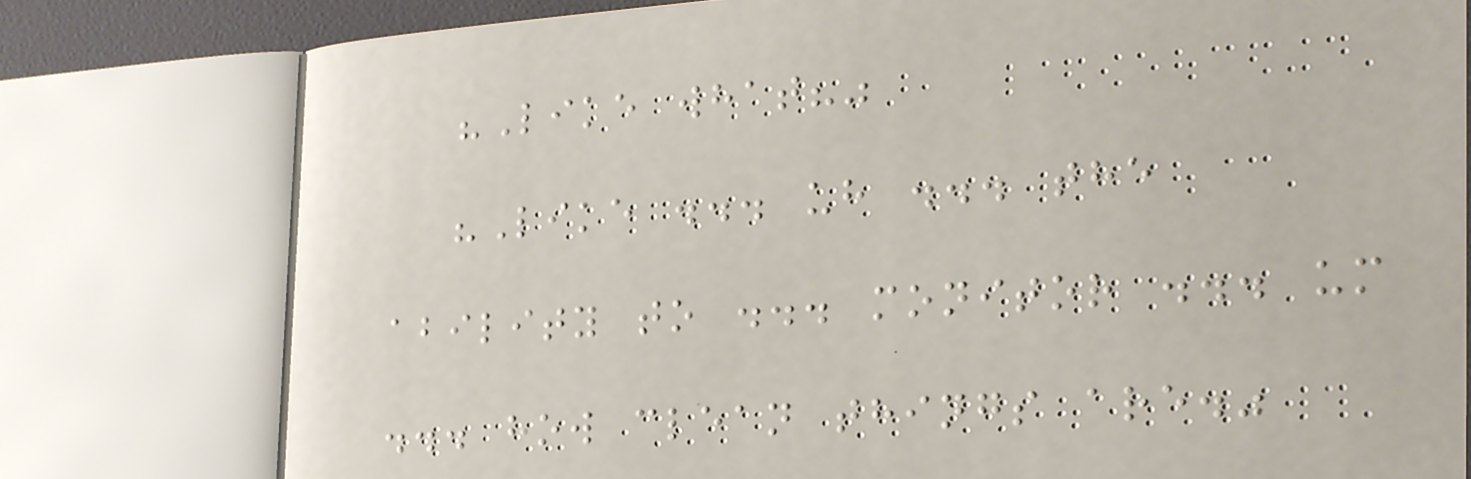"Like what?"
"Like ... uh ... the
ability to ... monitor ... um
... how clean things are."
